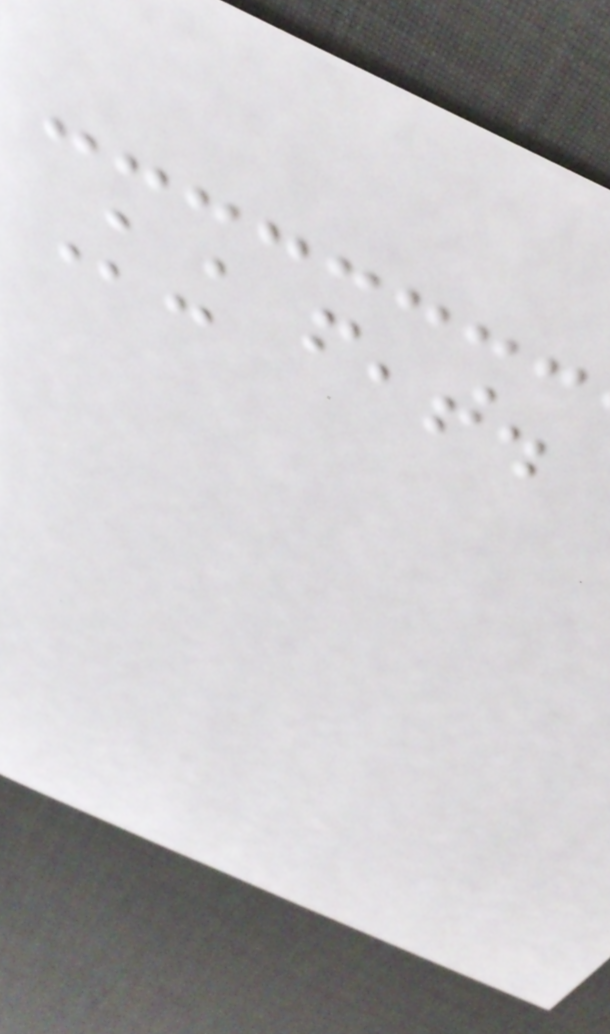King feat.
